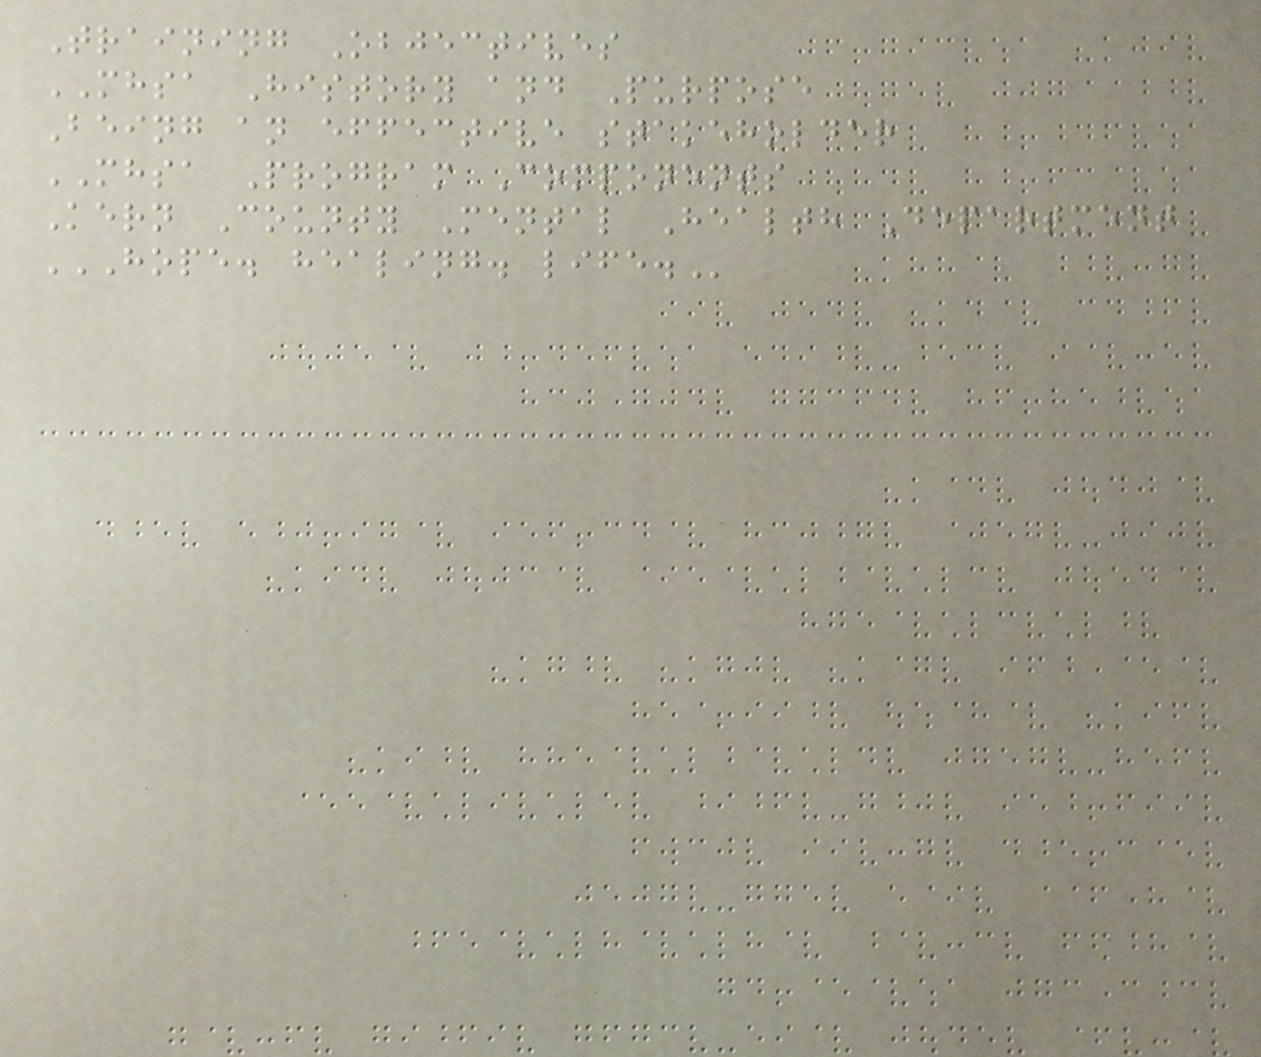Training Objectives
MHSA History and Purpose
Being an effective stakeholder
MHSA Program Components
Kern County Mental Health Department
HOPE. HEALING. LIFE.
